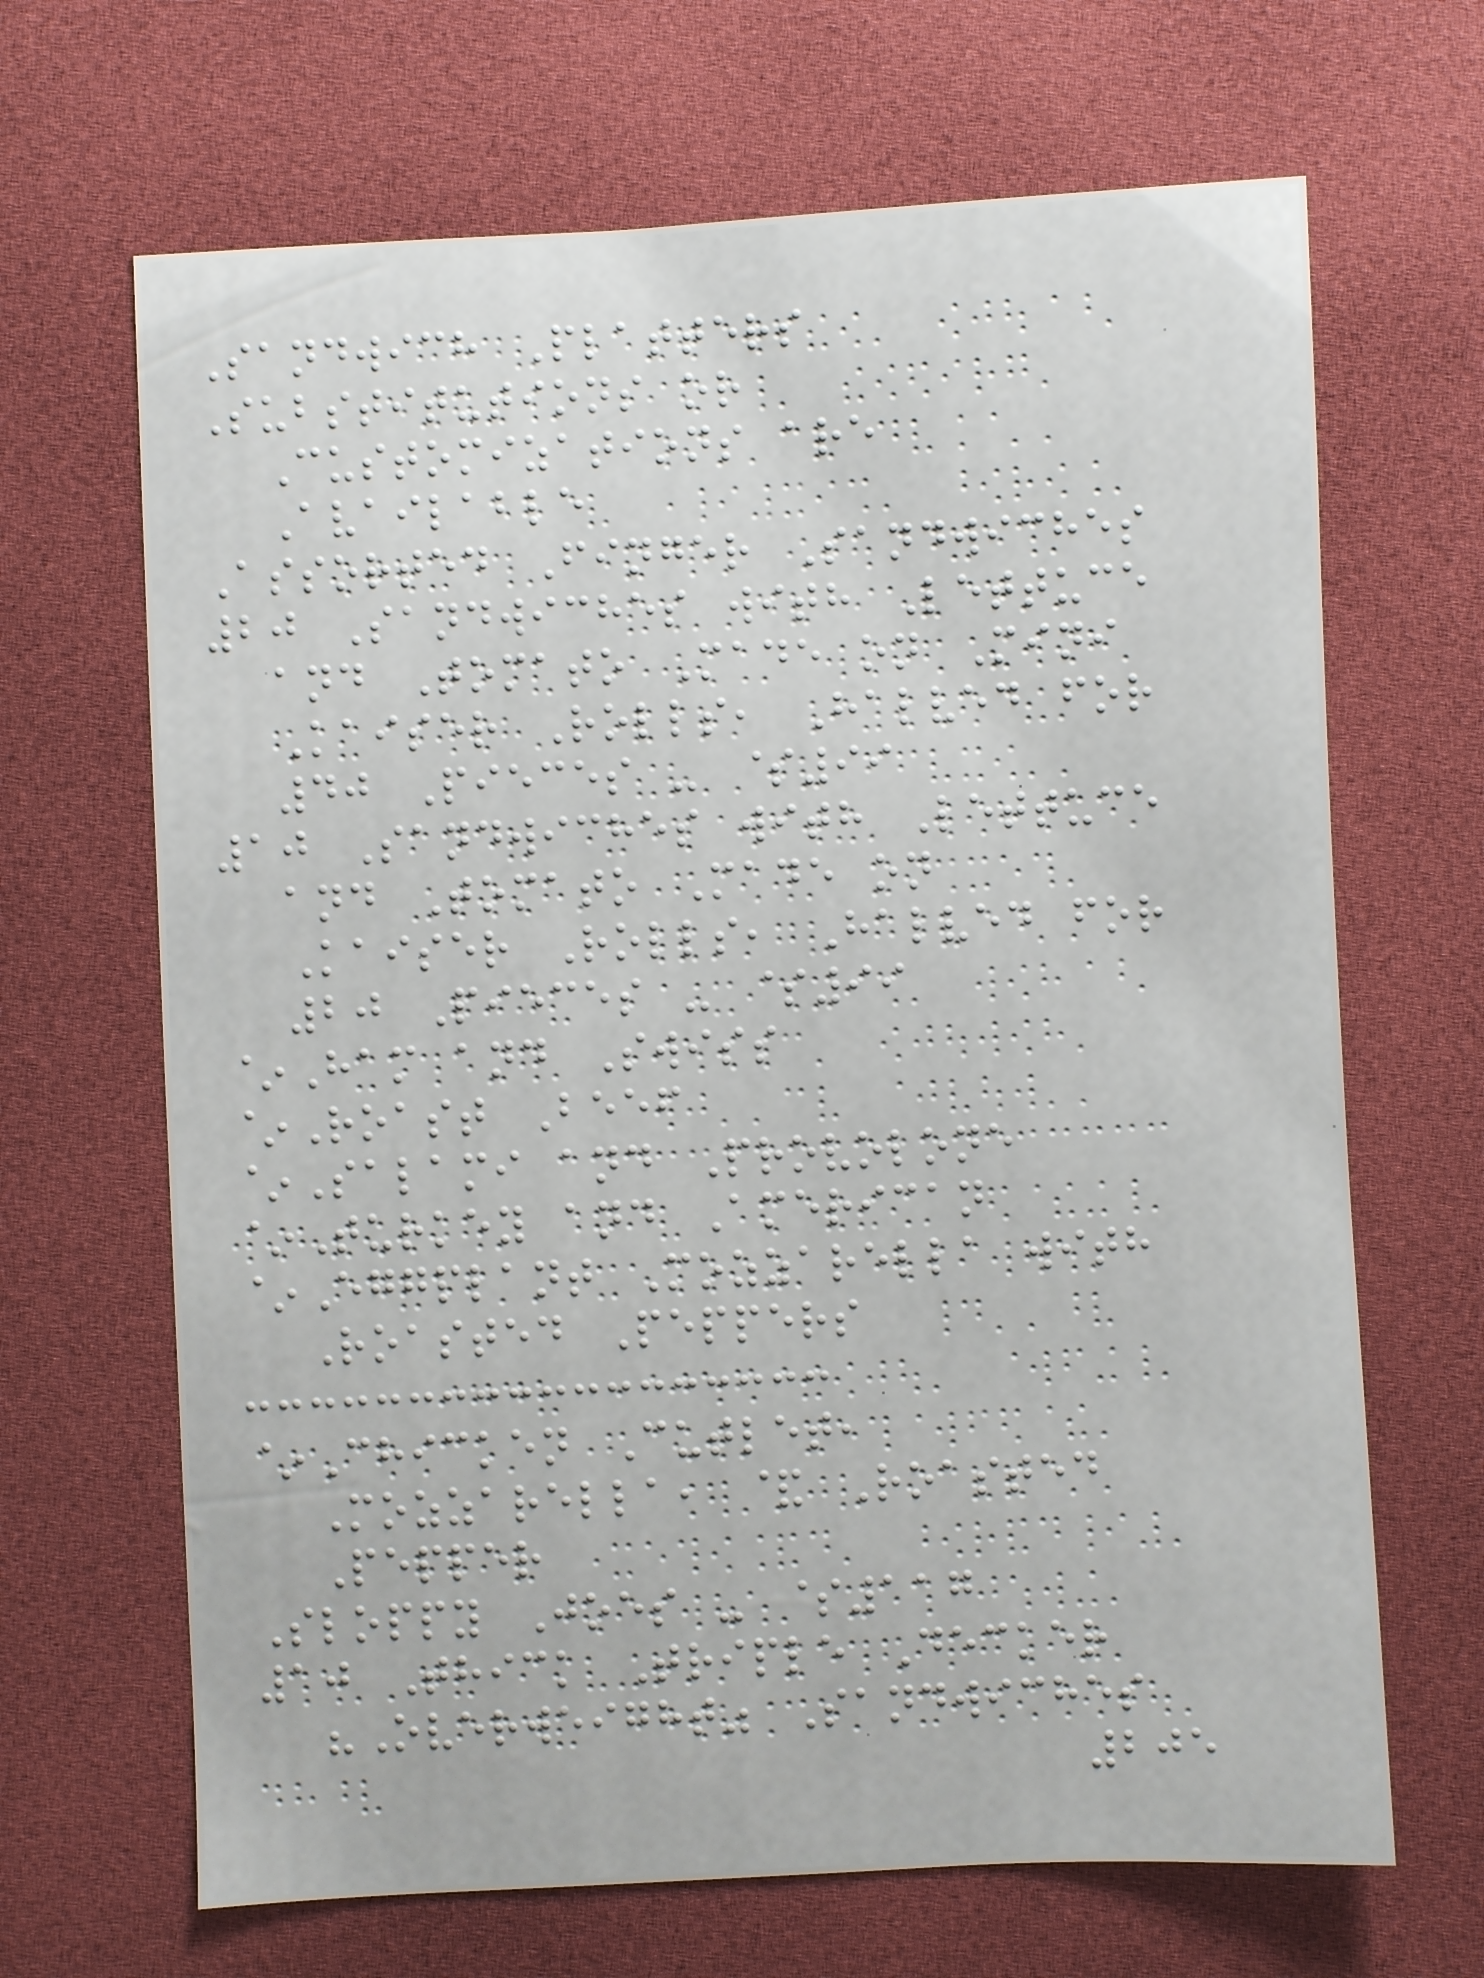Sandwich Platters
Substitutions or
Customizations are
Available
Assorted Finger Sandwiches
20 Sandwiches with Lettuce
and Tomato Made on Mini
Kaiser Rolls, Halved for
40 Pieces - $99
10 Sandwiches with Lettuce
and Tomato Made on
Kaiser Rolls, Halved for
20 Pieces - $99
~Ham and Swiss
~Roast Beef
~Salami and Provolone
~Turkey and American
~Eggplant Mozzarella with
Roasted Peppers
~Chicken Cutlet,
Mozzarella, & Roasted
Pepper
Sloppy Joes - $117
10 Thick Triple Decker
"Overweight" Sandwiches
205
